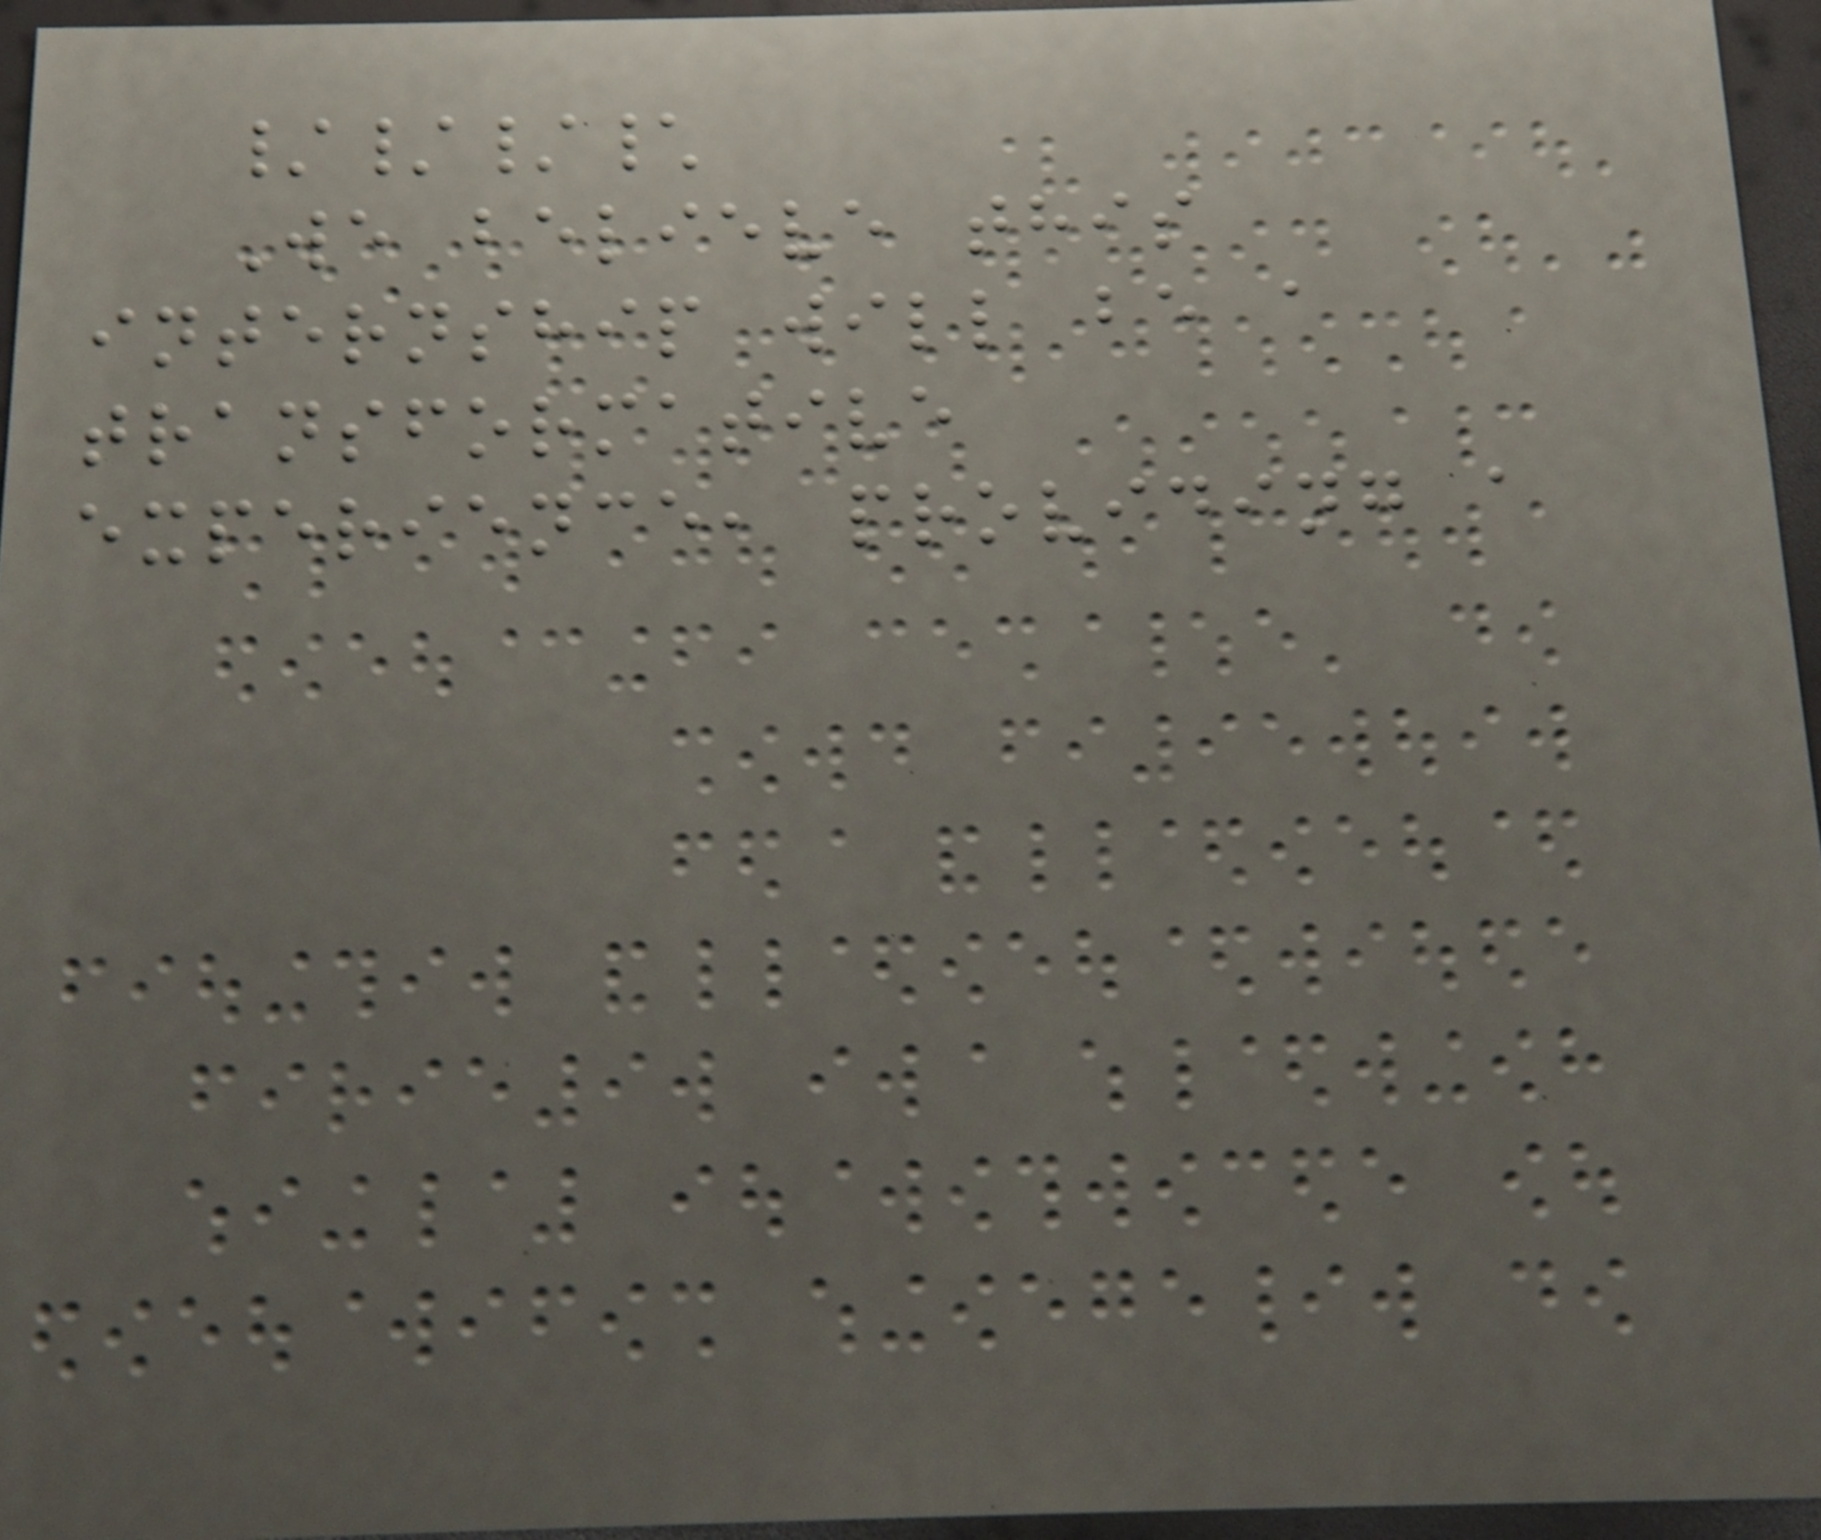///\
We believe this
internship will be a
transformative
experience, providing a
